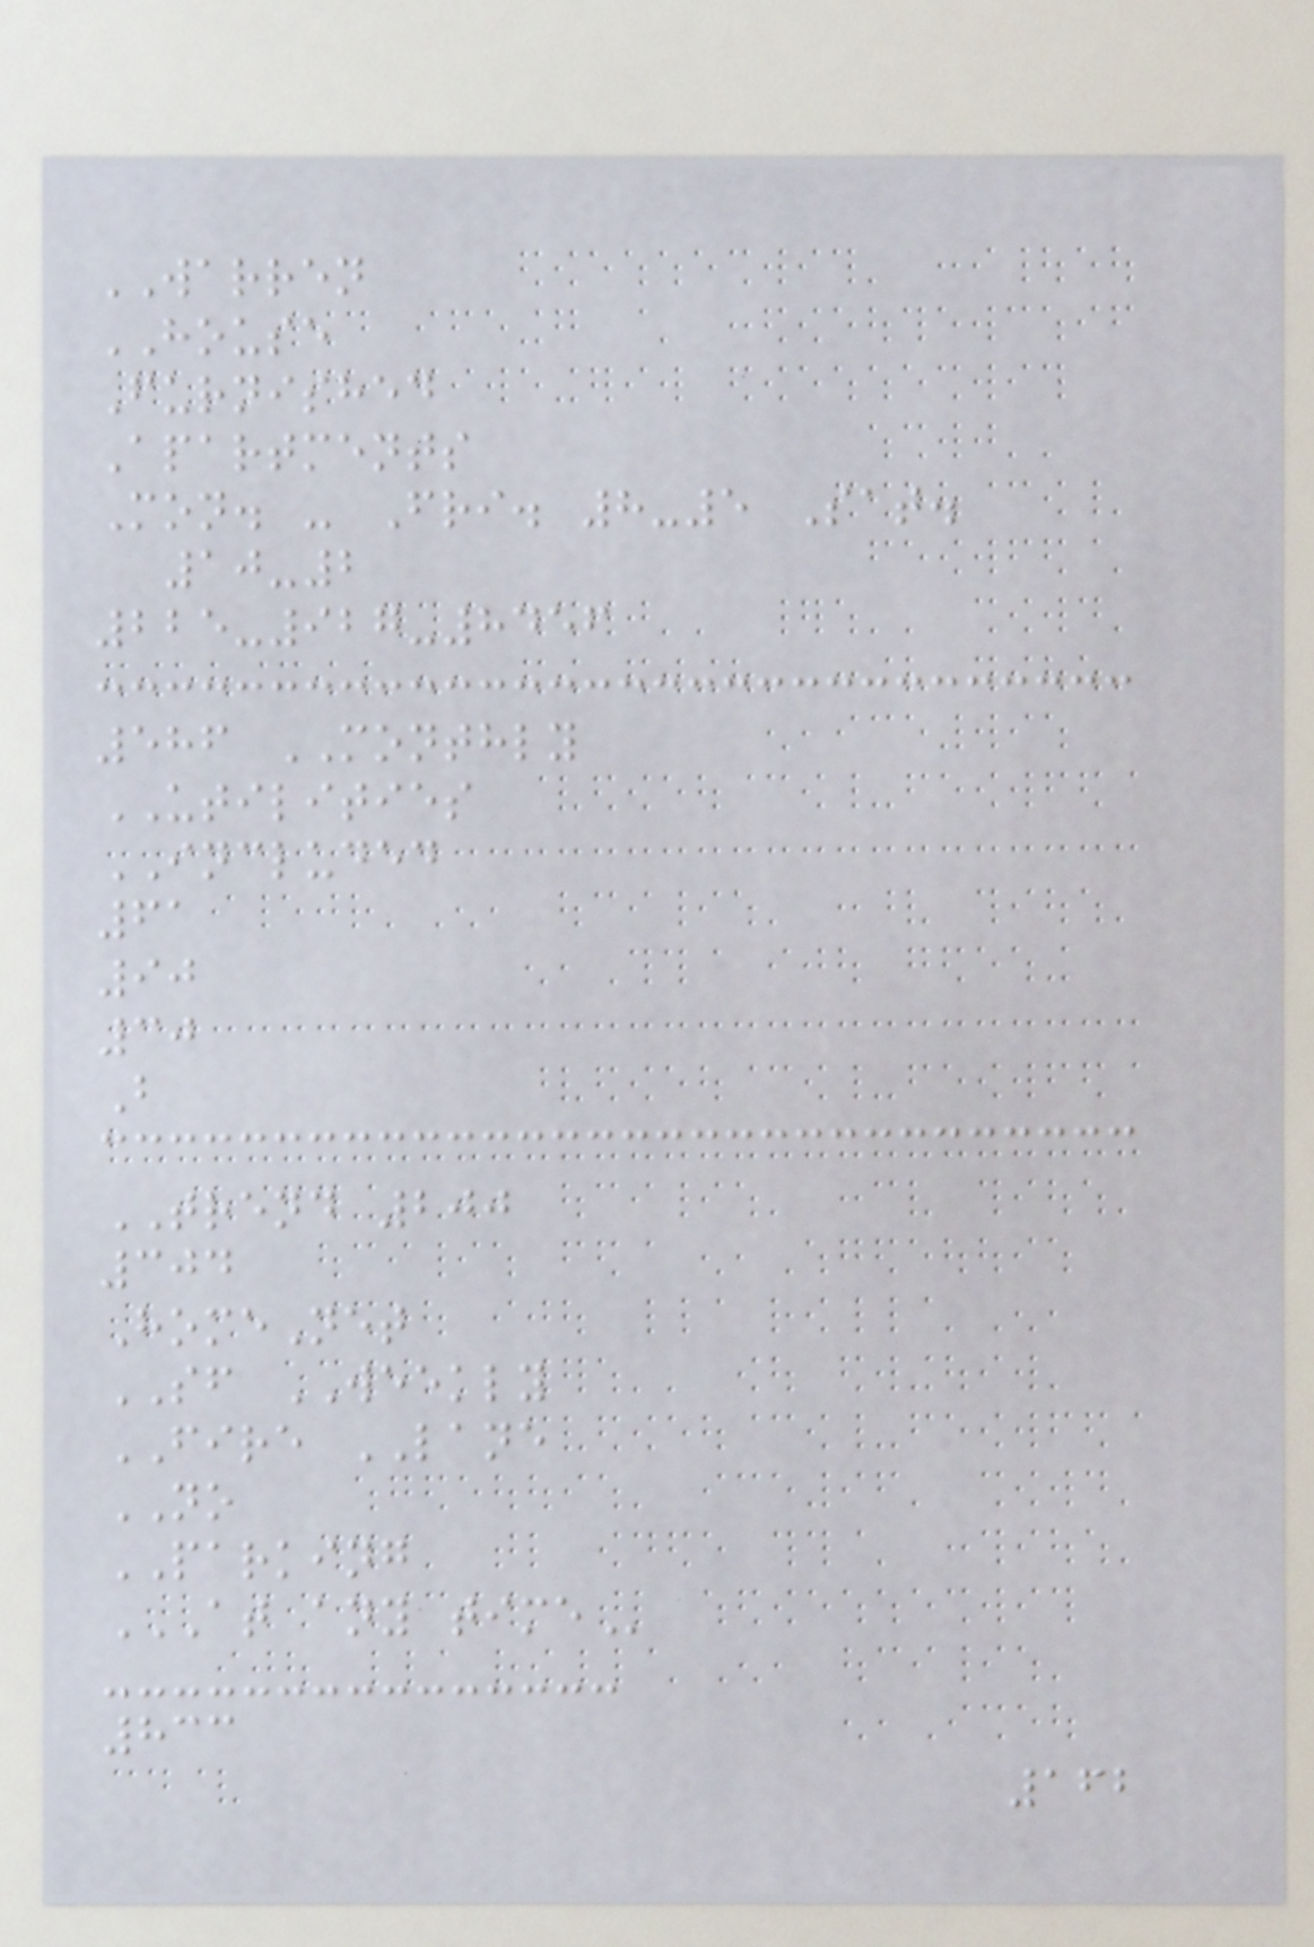WARREN
HOUSE
Furnished
Apartments
Mon. - Fri. 8-5 Sat.
10-2
225-927-8456
586 MONTHLY
UTILITIES
INCLUDED
61
90
30
B
TREND 200
304
HomeNet
SF WEEKLY
FIRE LANE
NO
PARKING
AT ANY TIME
833
162
